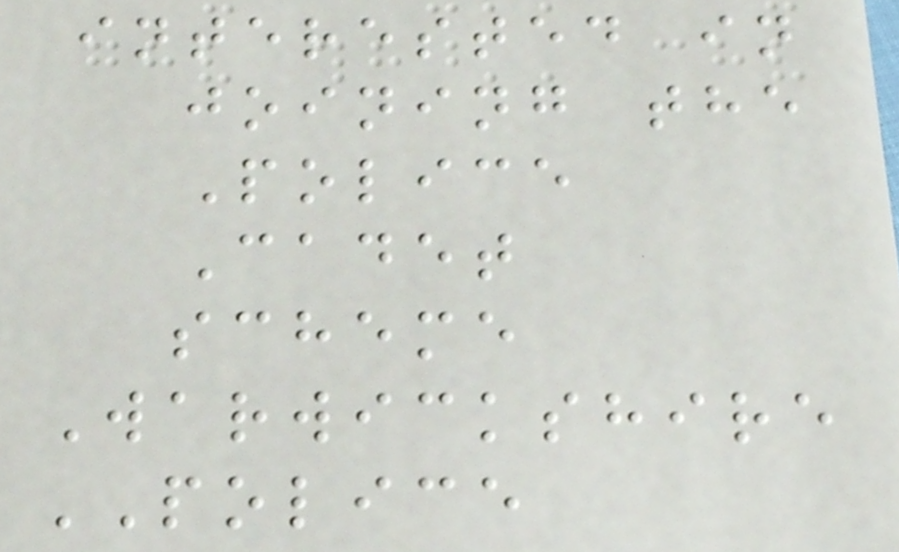interested in
joining the
Police
Cadet
scheme
Warwickshire
POLICE
